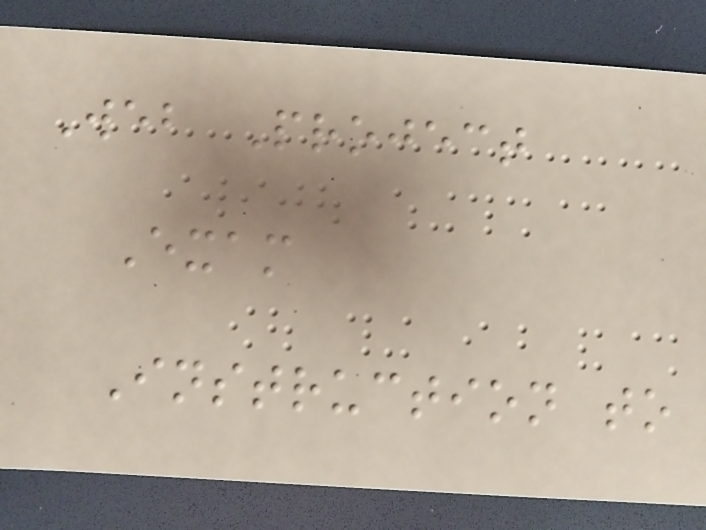Web Project
Exam
Instruction to
